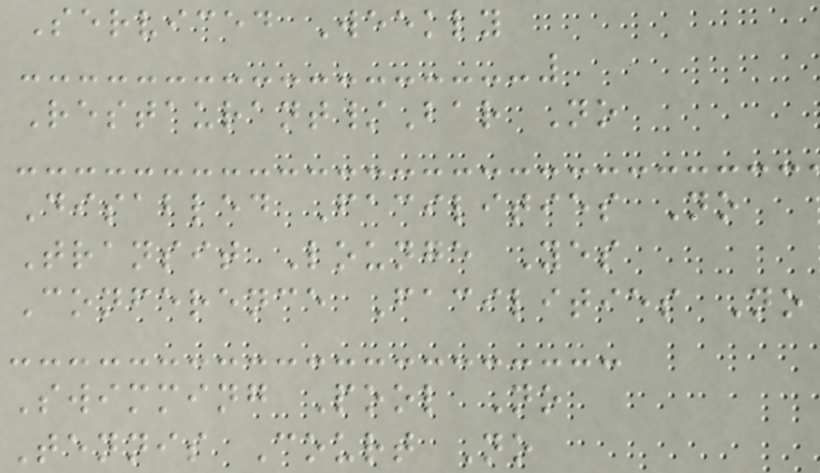Serviced Weekly
Restaurant/Bar No
Disabled Facilities No
Transit Lounge Yes
Conference Facilities No
Swimming Pool No
Tennis Court No
